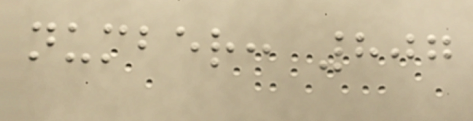number: 807
